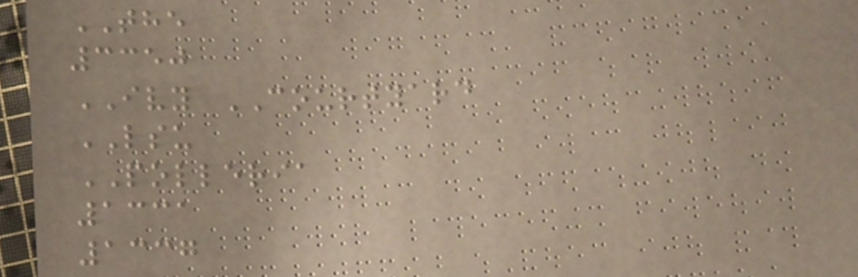THE
3350
IVY COURTYARD
LSU
POLLERIA
1331
1337
